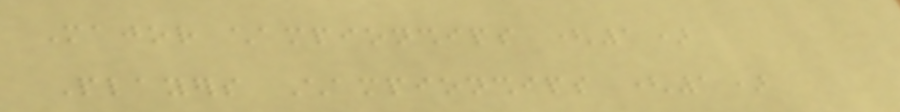Major championships (1)
Players Championships (1)
